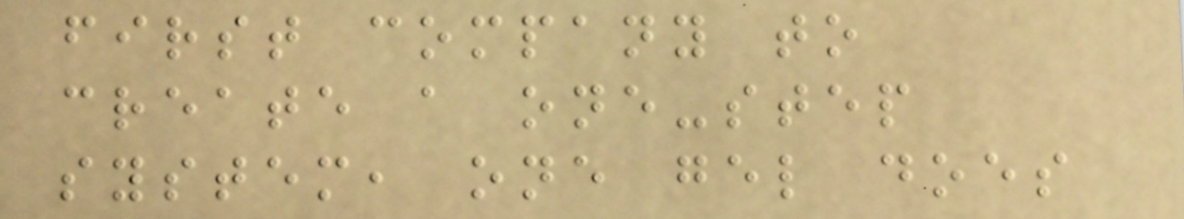first company to
create a one-step
system, one gel does
